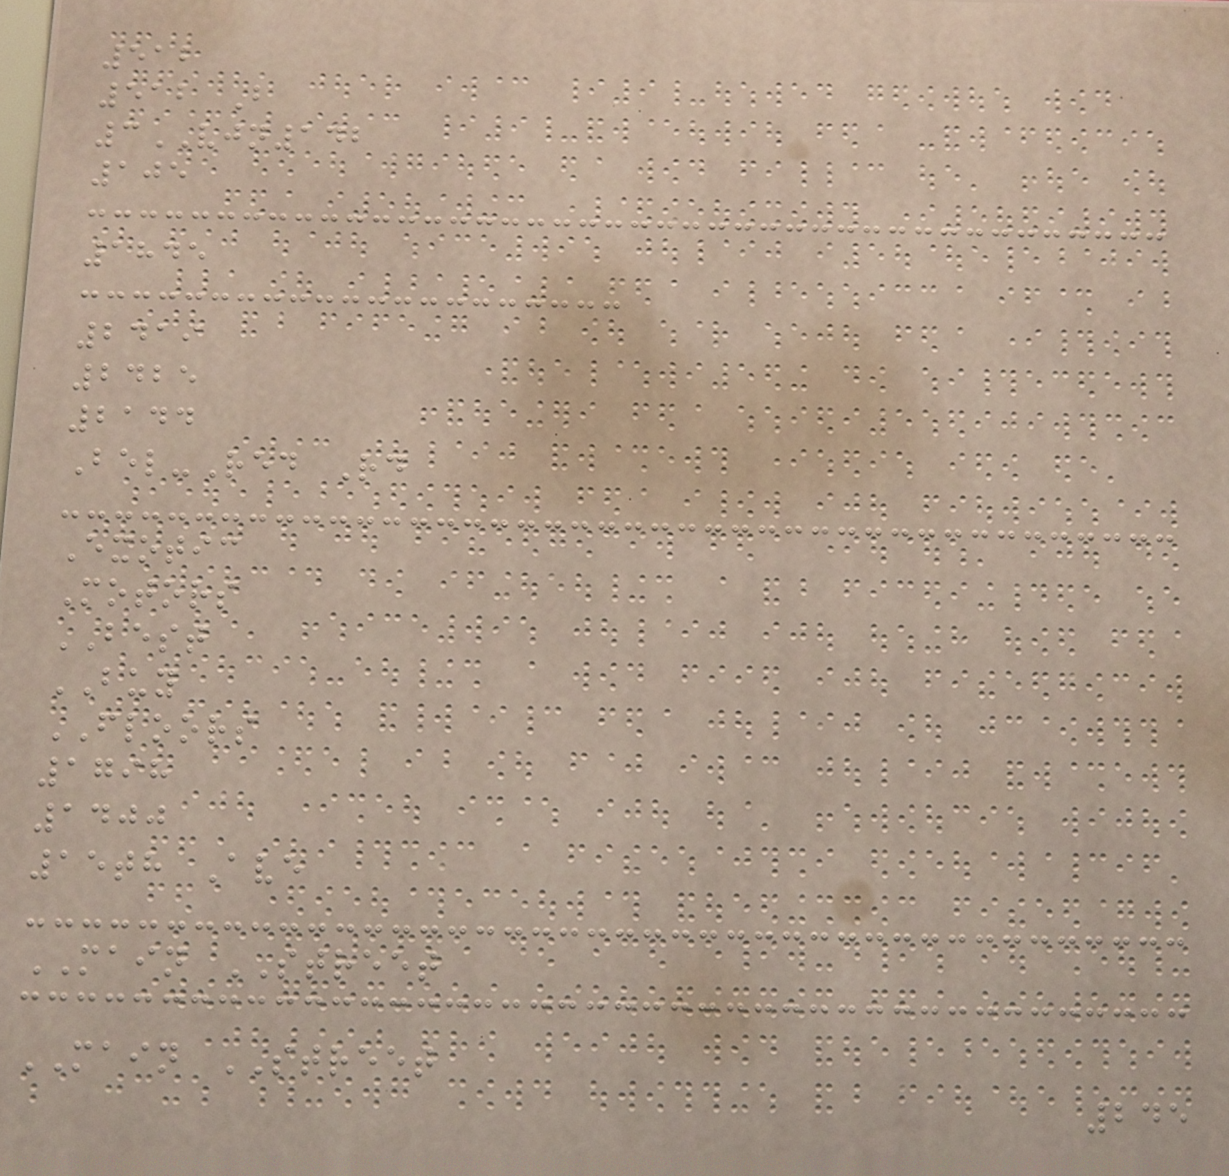512
512 B
3VJN142
105
1845
2419
2425
2144
Bel-Red Rd
Exotic
Motors
BEST
BUY
FLOORS
1798
1400
15th Ave
MAIN STREET
MAIN STREET
245
